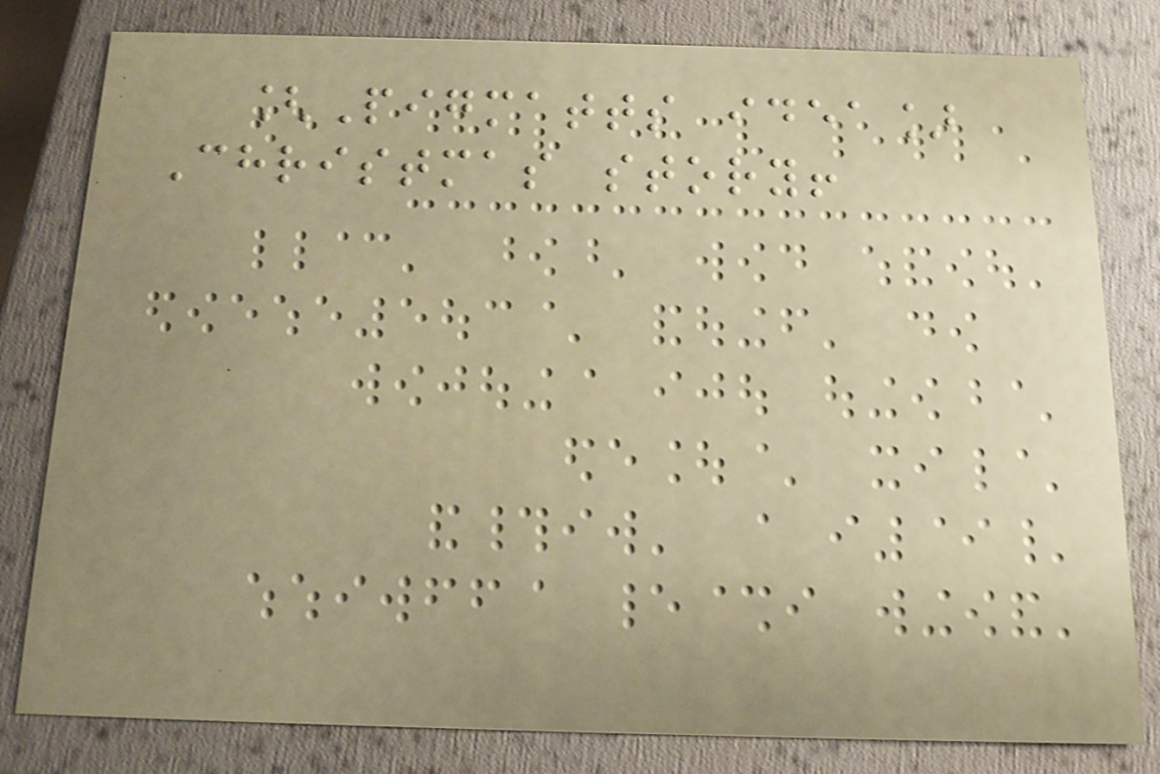[Pigmatts idea]
Christmas story!
